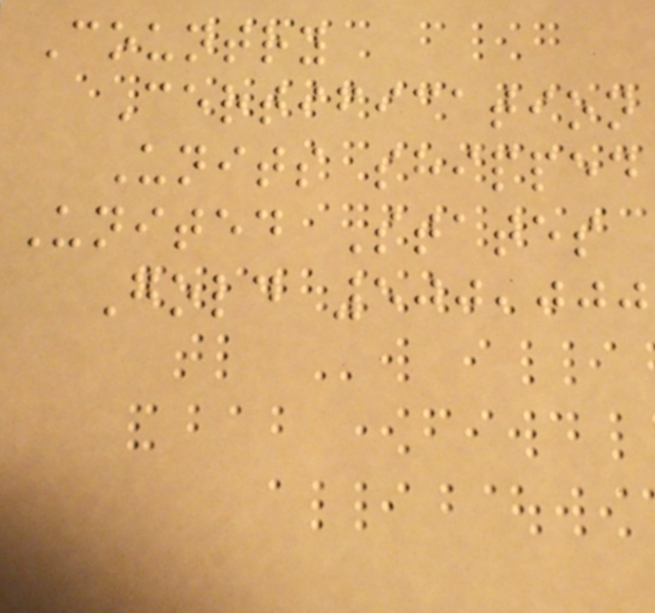Country
Certification
Units shipped
United States
Gold 500,000
